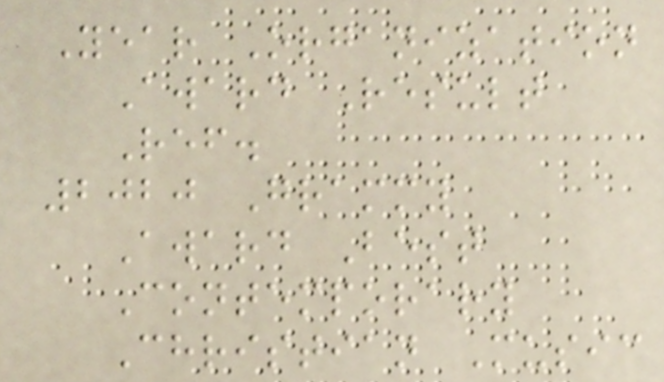Year Organization
Award Result
Ref.
2020 Grammy
Award Best
Contemporary
Christian Music
